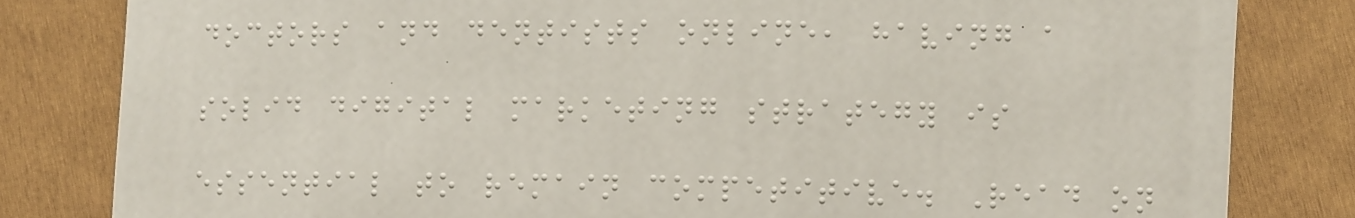doctors and dentists online, having a
solid digital marketing strategy is
essential to remain competitive. Read on
